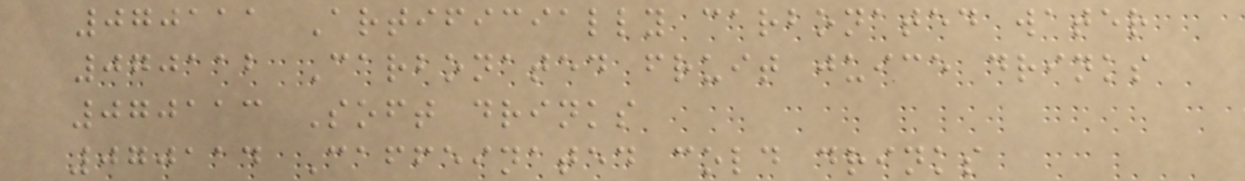070111 Artificially carbonated water
070112 Carbonated fruit juice drinks
070113 Soft drinks
070114 Caffeinated cold drinks
